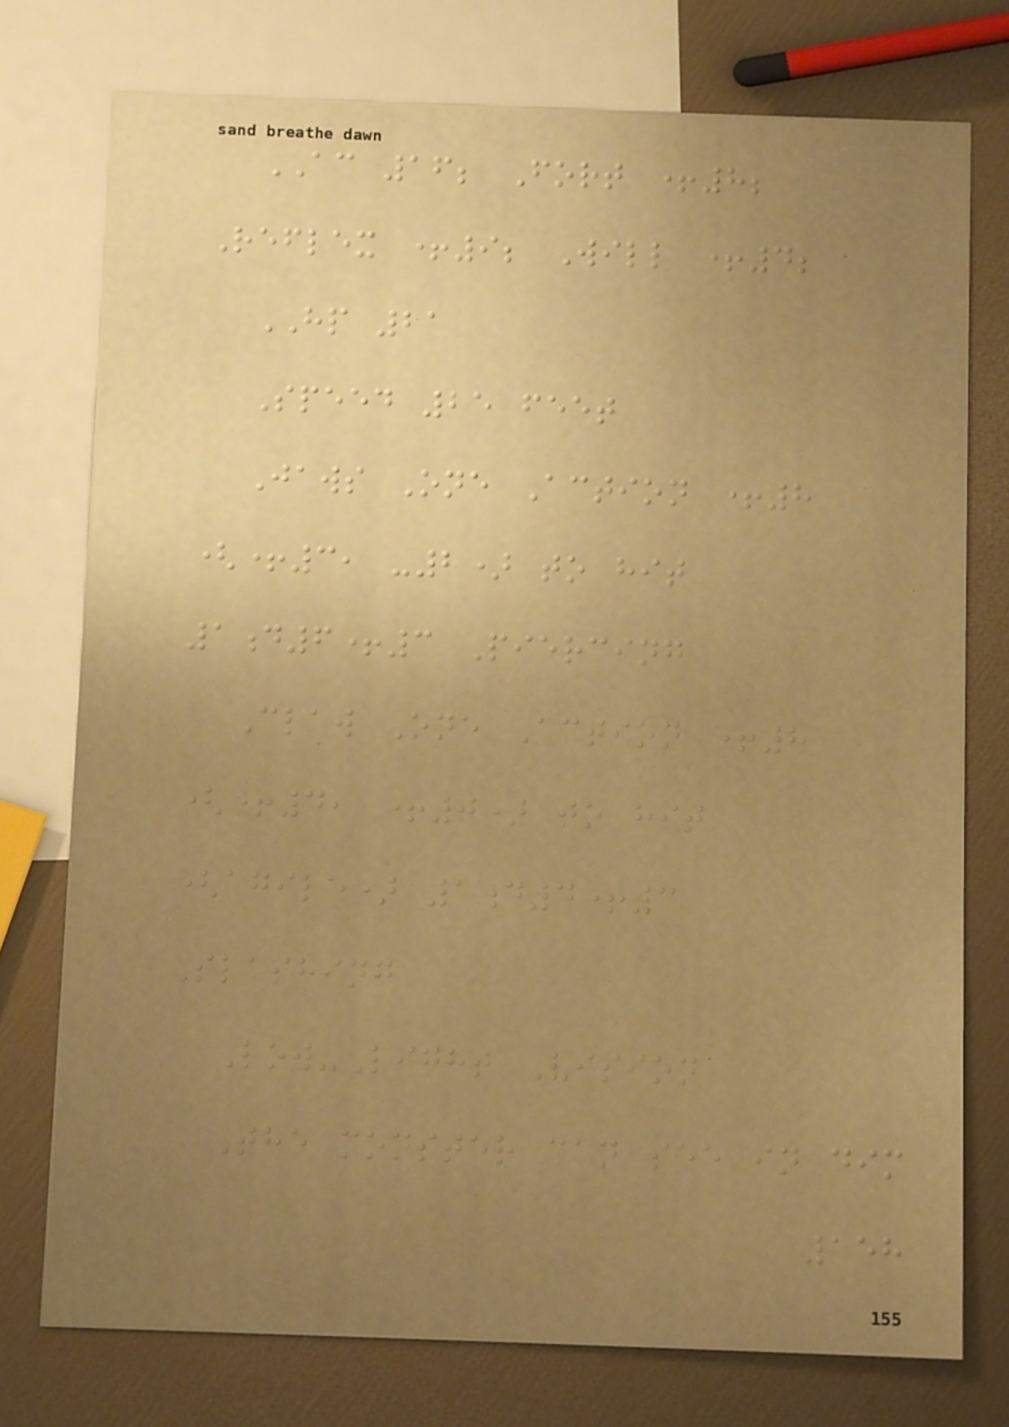AC 16; Fort +8;
Reflex +9; Will +4;
HP 21
Speed 25 feet
Jaws One Action +8
(+3, -2) to hit
1d6+3 Piercing
Claw One Action +8
(+4, +0) to hit
(agile) 1d4+3
Slashing
Low-Light Vision
The monster can see in dim
158
